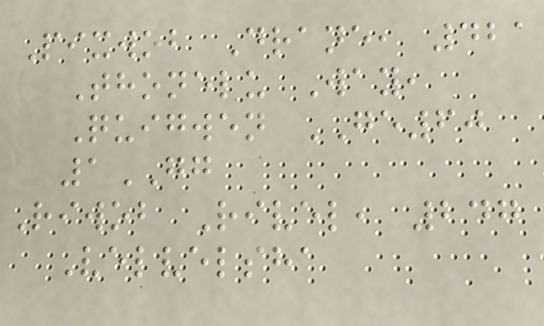Pixwob Drane, 421
Thonelu Way,
Quigwen GE60
1GG
Riwob Rivel, 247
Velvelsha
